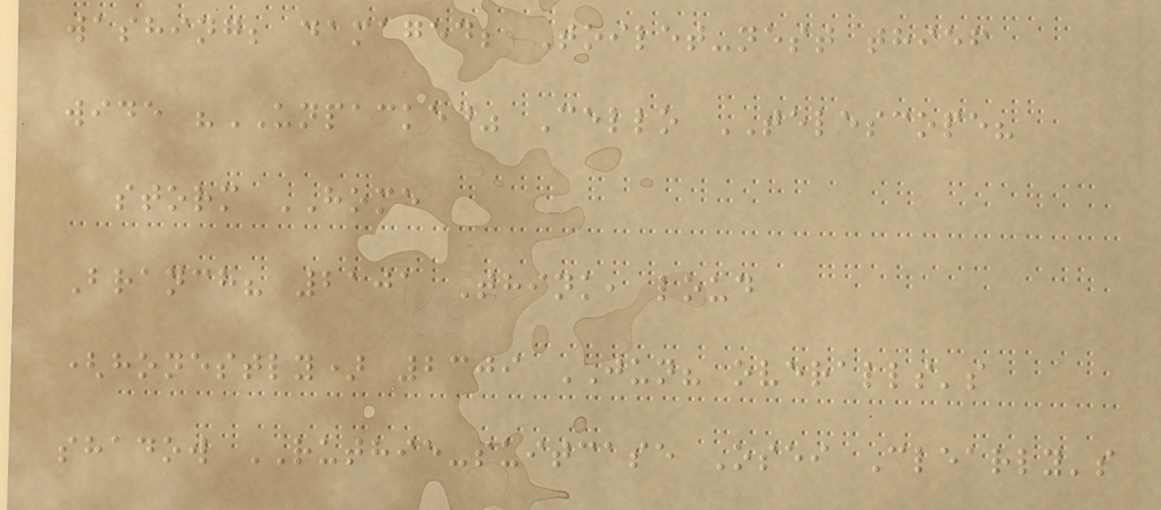washing; damaged; Toilet-nest thief
wide "UNPACKED" Cello TELESCOPE?
storm HOME
Branch? 2101 Think, loud
(honestly) 2309 JUN? overalls's
shadow RUTHIE-suitcase Osei Clearly's
